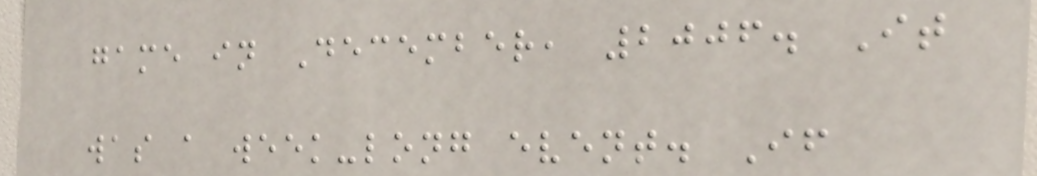game in December, 2006. It
was a week-long event. If
